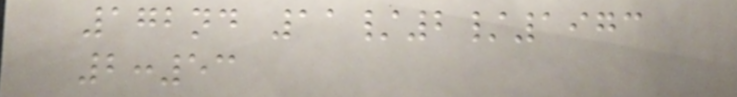172nd 11/2/1973
2:53
